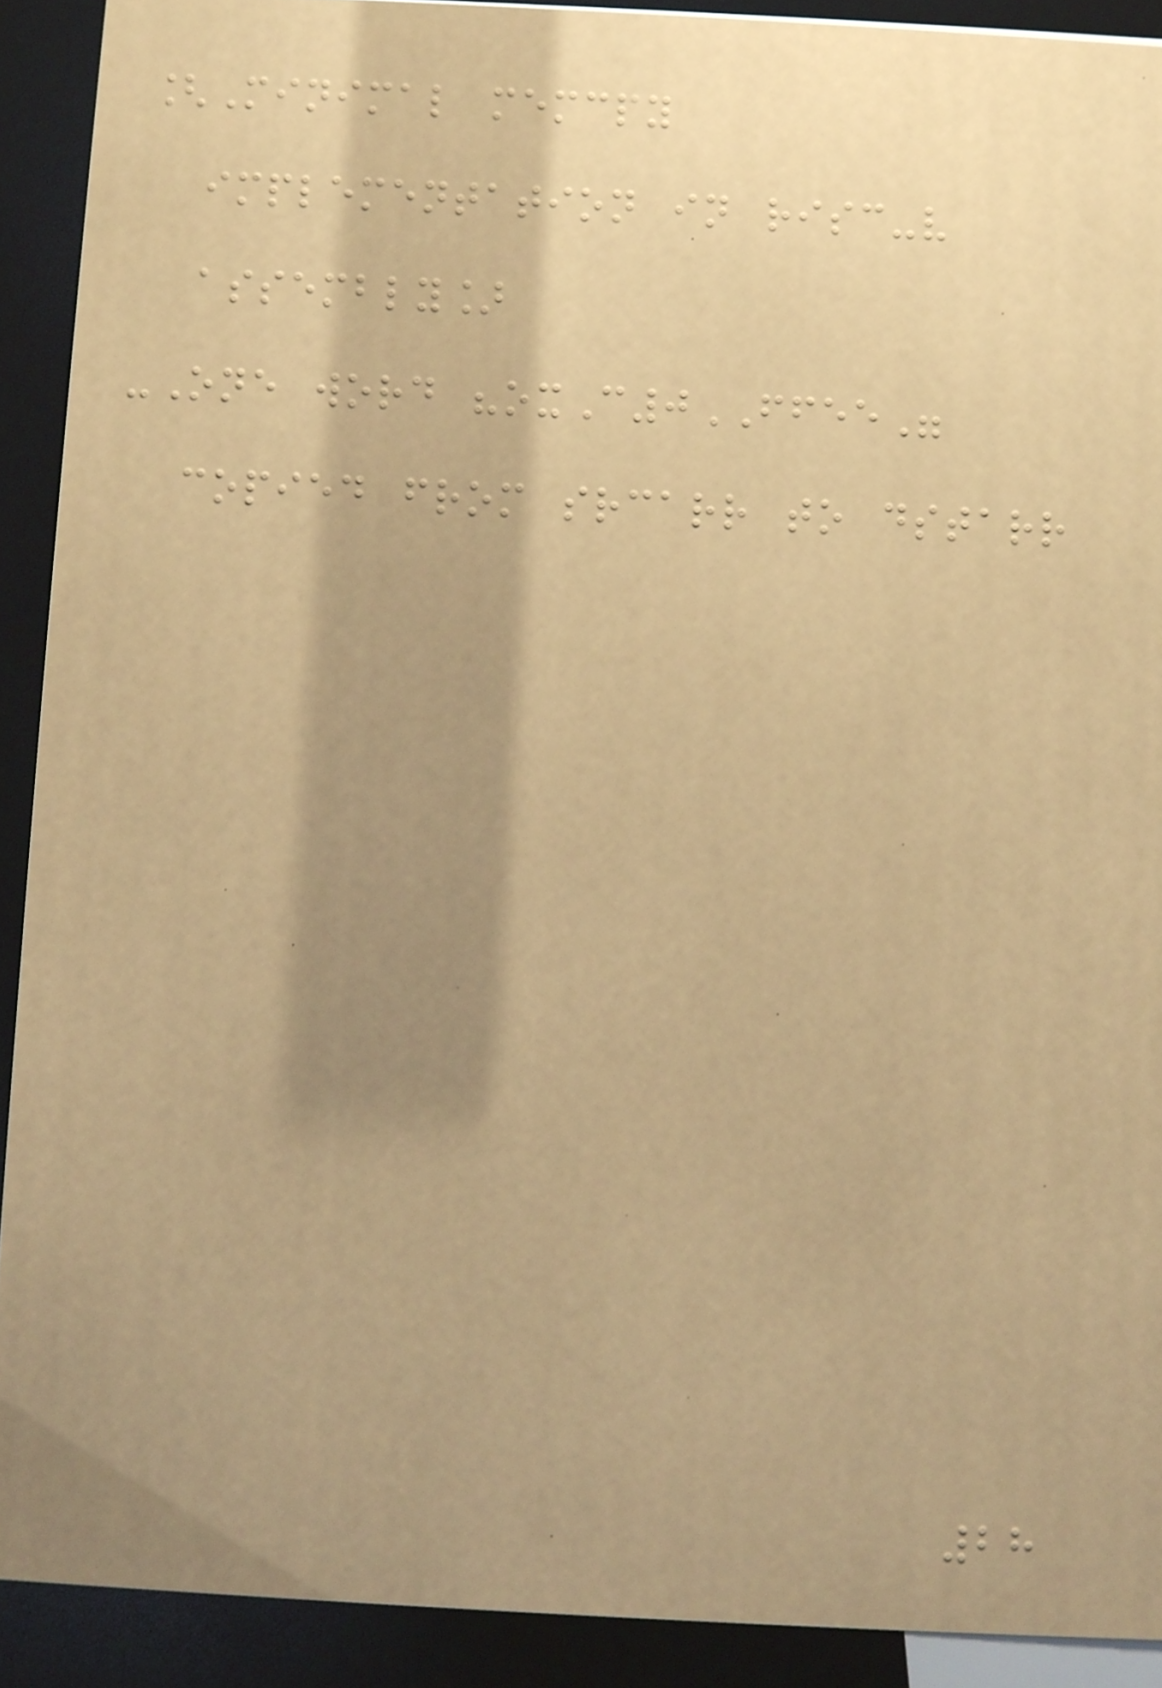[Minimal memcpy
implementation in risc-v
assembly]
-One word "oxC0FFEE"
copied from srcarr to dstarr
28
